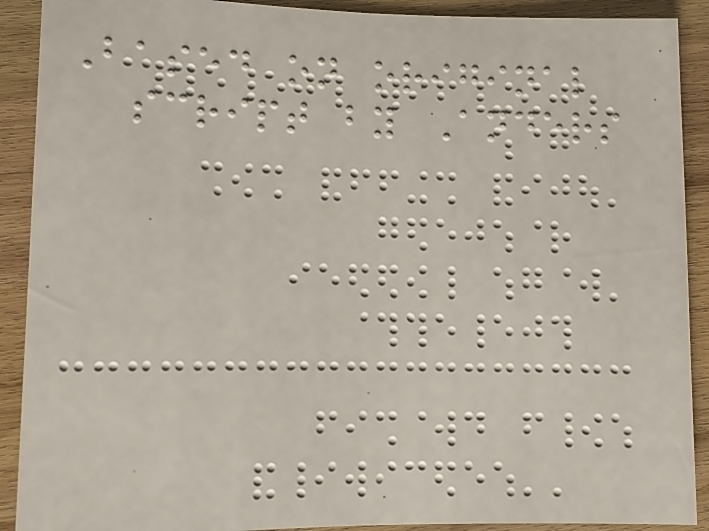Based on original
script by Anders
